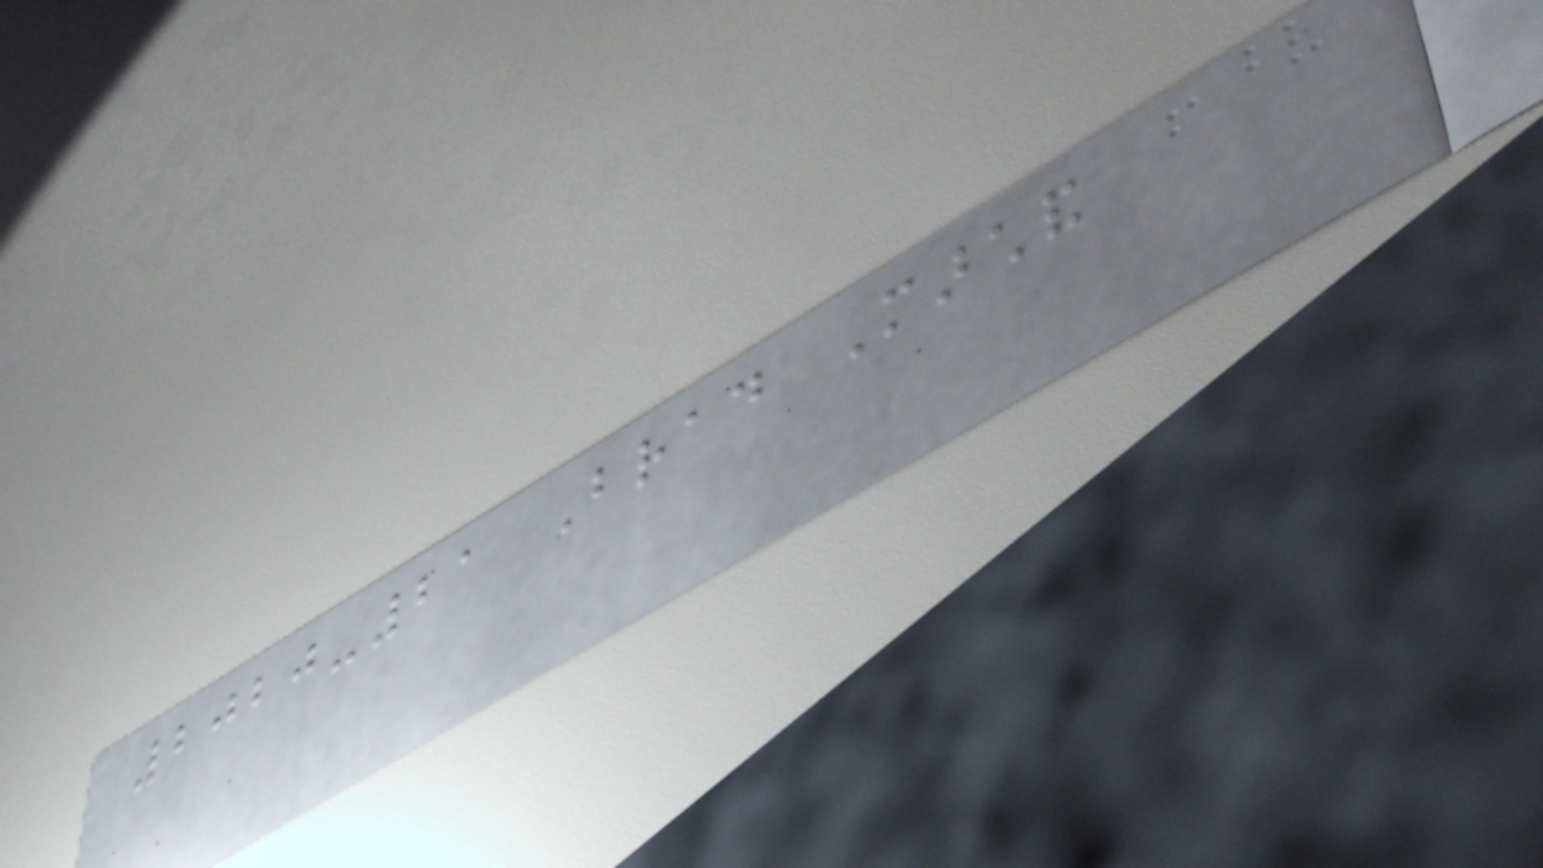2020-21 Brad Marchand
